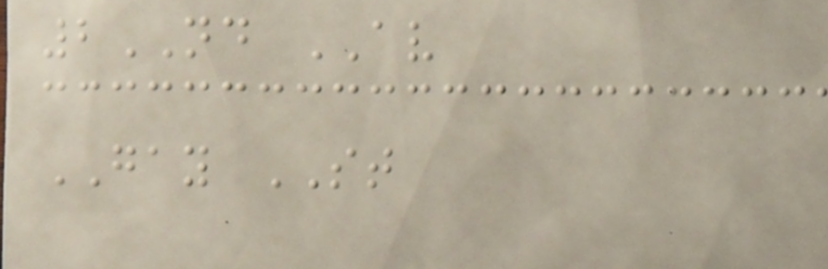2ND AV
GAY ST
